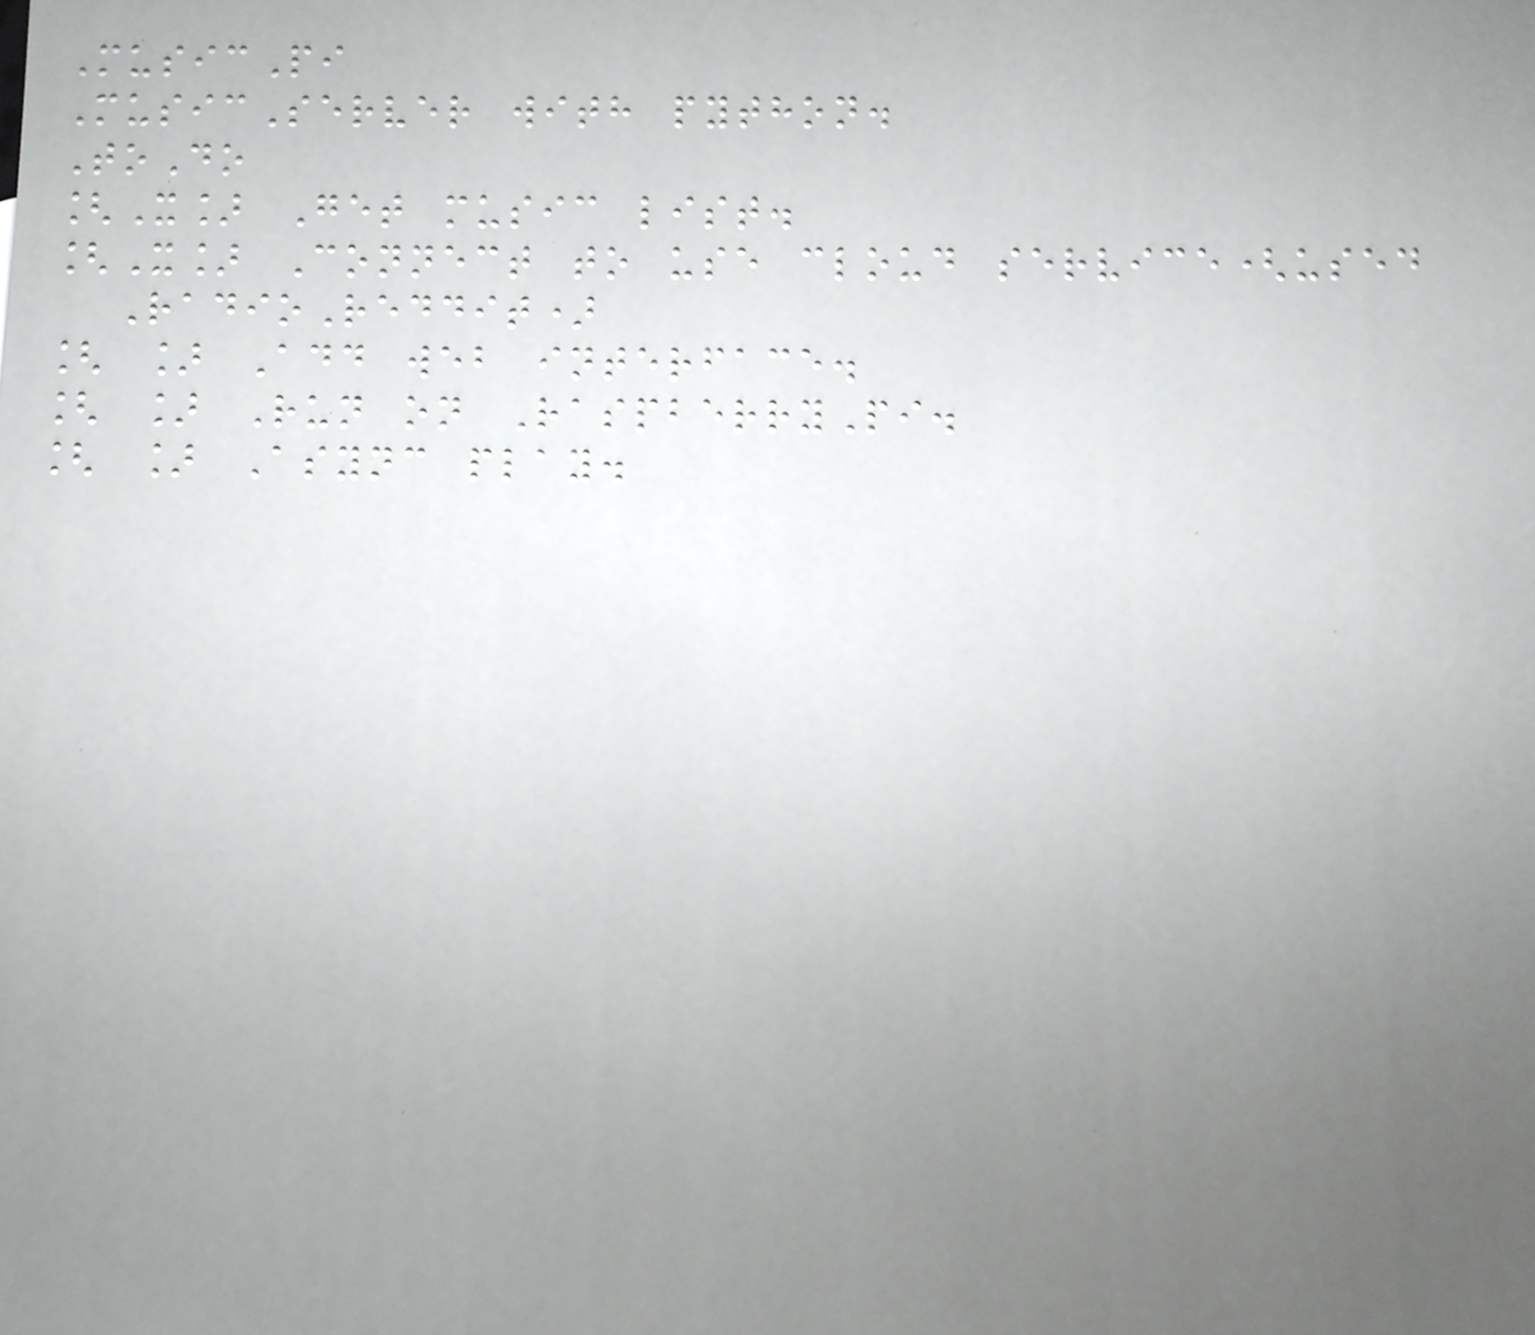MusicPi
MusicServer with python.
ToDo
[X] Get music list.
[X] Connect to use cloud service(used
RadioReddit)
[ ] Add web interface.
[ ] Run on RaspberryPi.
[ ] Async play.
